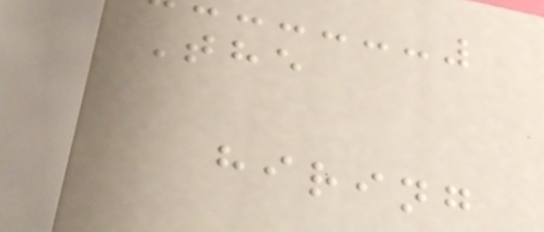The
hiring
